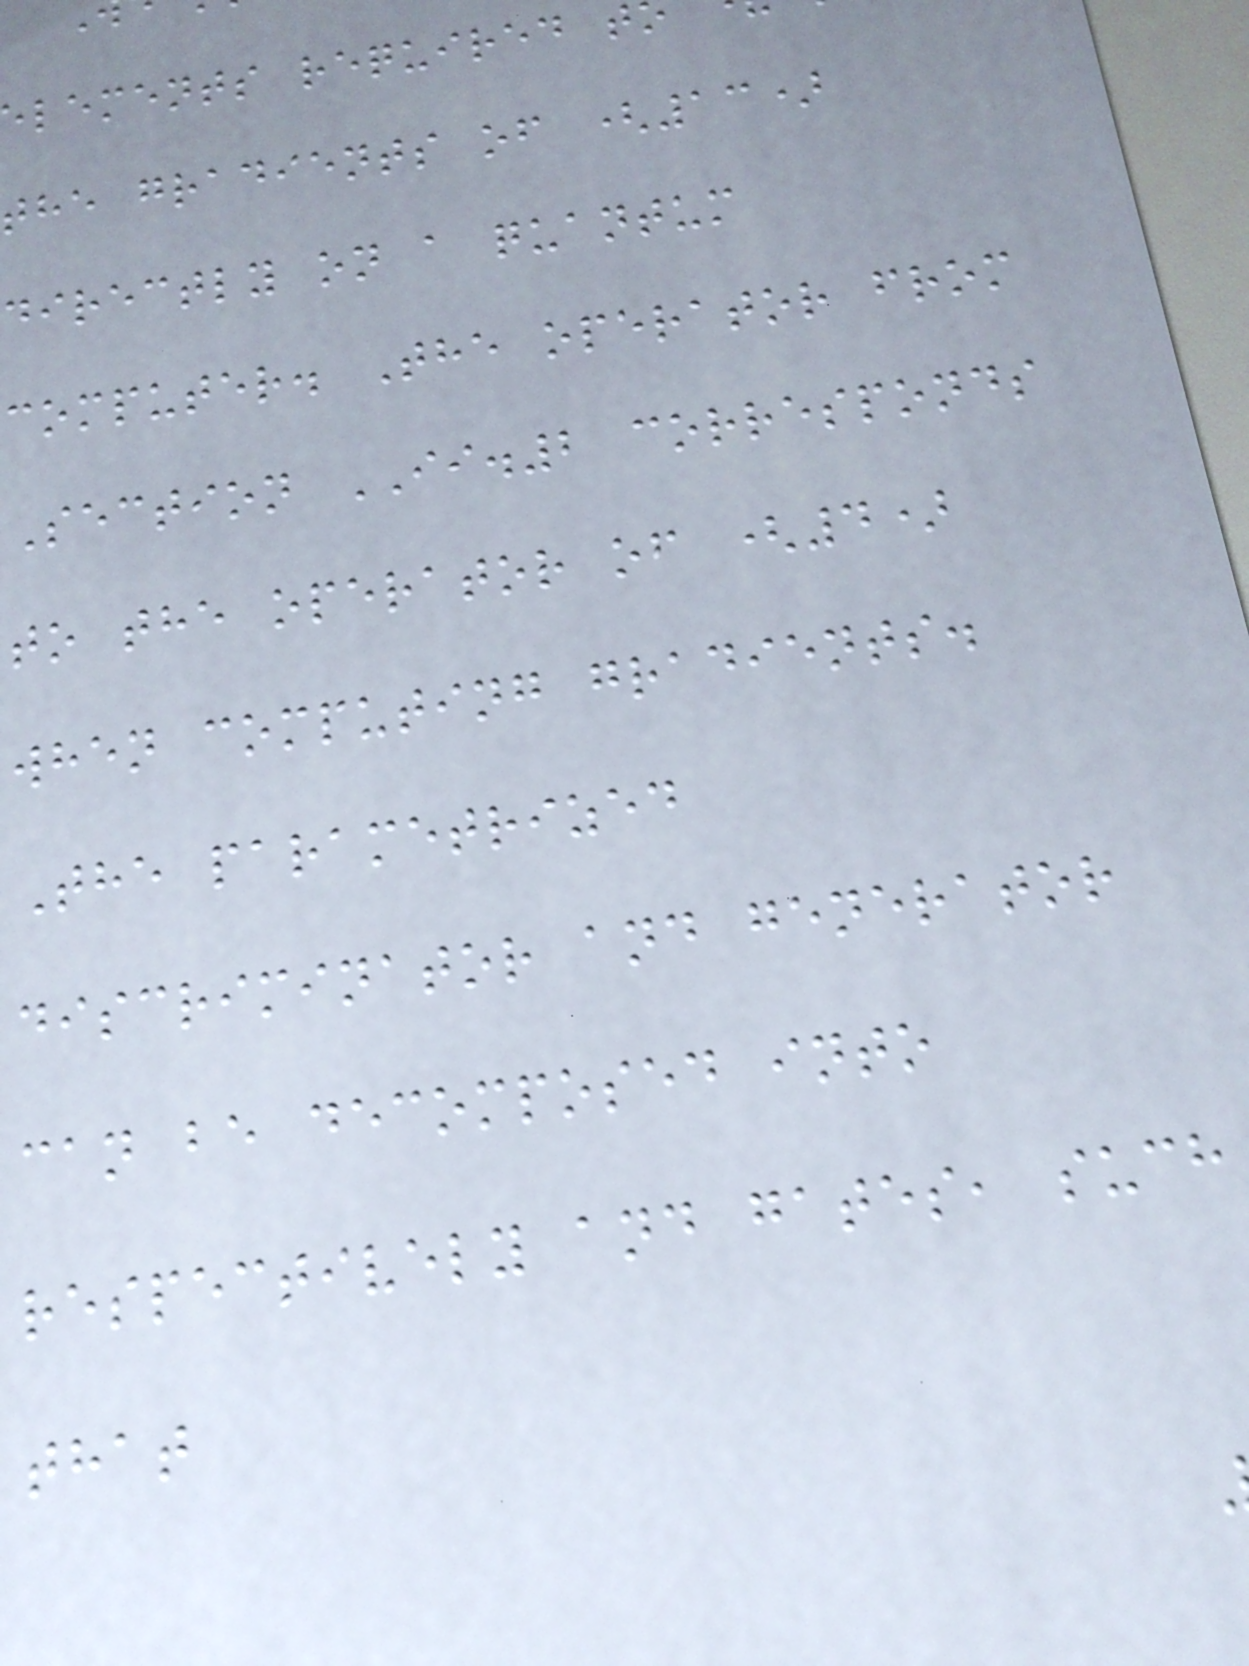lements required t
the gradients of (13)
directly on a quantum
computer. The operator from
Section II.2 corresponds
to the operator of (4)
when computing gradients.
The parametrized
discriminator and generator
can be decomposed into
respectively and gates, such
that
